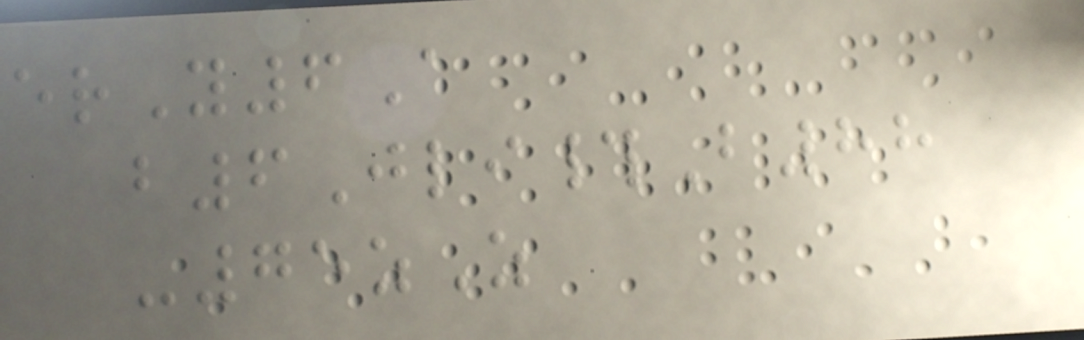erY6A
b6Jli#B88
-75zZ
